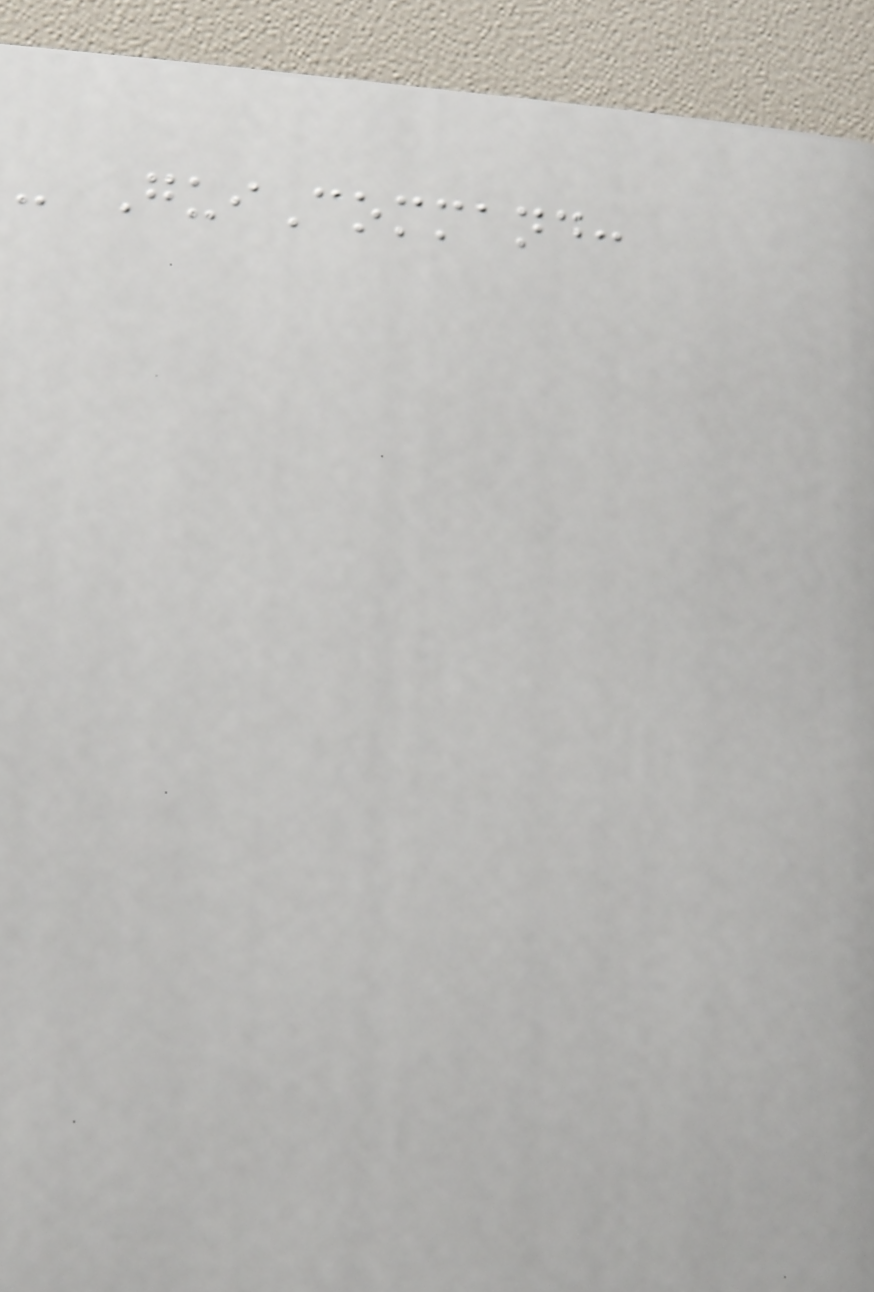- GuiCommand:
